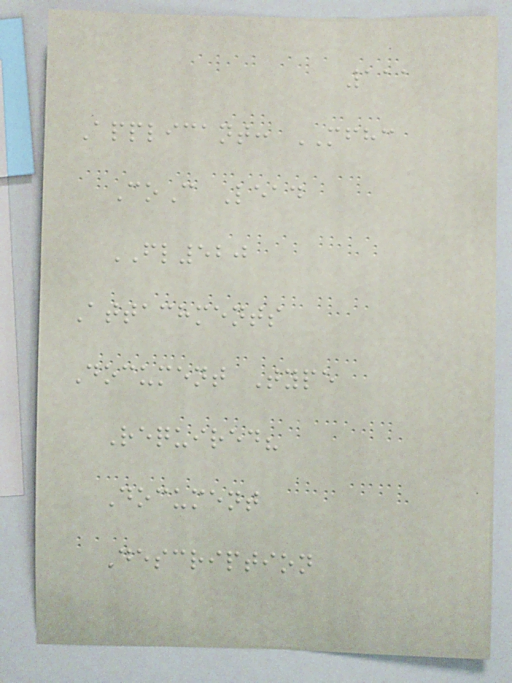111
Applicant: MFHC
CoC Lead
FL520
Attachments
Document Type
Required?
Document
Description
